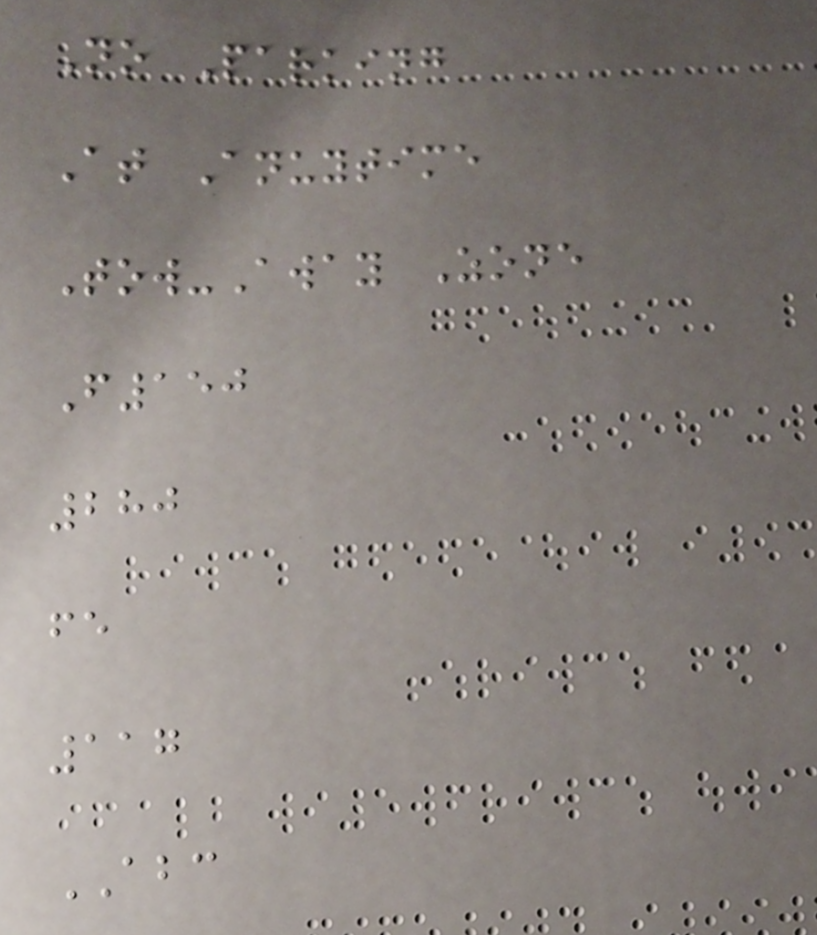No Parking
At Anuytime
Tow-Away Zone
F150
280
fe
117
ABC
